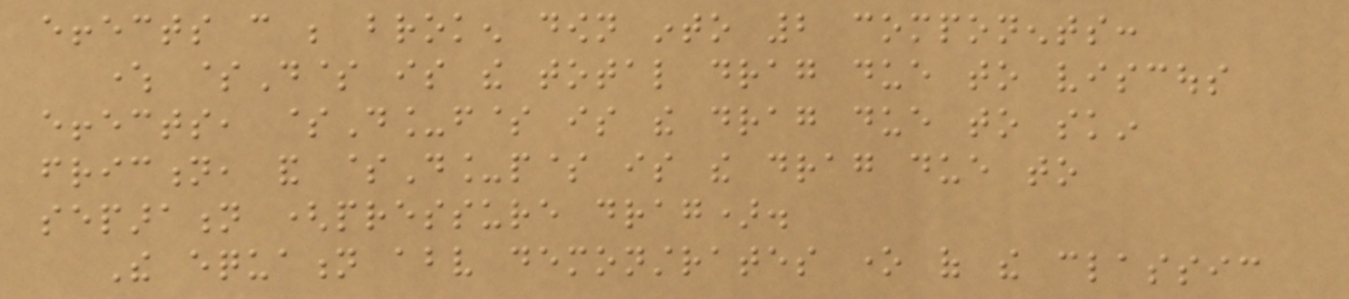effects can be broken down into 2 components:
where $D$ is the total drag due to viscous
effects, $D_f$ is the drag due to skin
friction, and $D_p$ is the drag due to
separation (pressure drag).
The equation above demonstrates one of the classic
